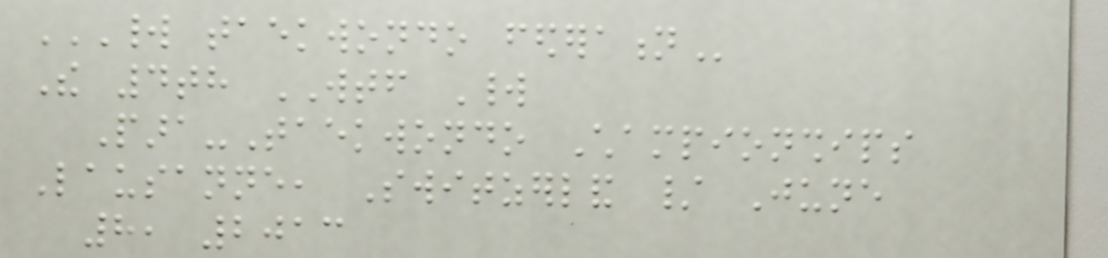WORLD TAEKWONDO FEDERATION
The 4th WTF World
Para-Taekwondo Championships
Lausanne, Switzerland / June
8, 2013
